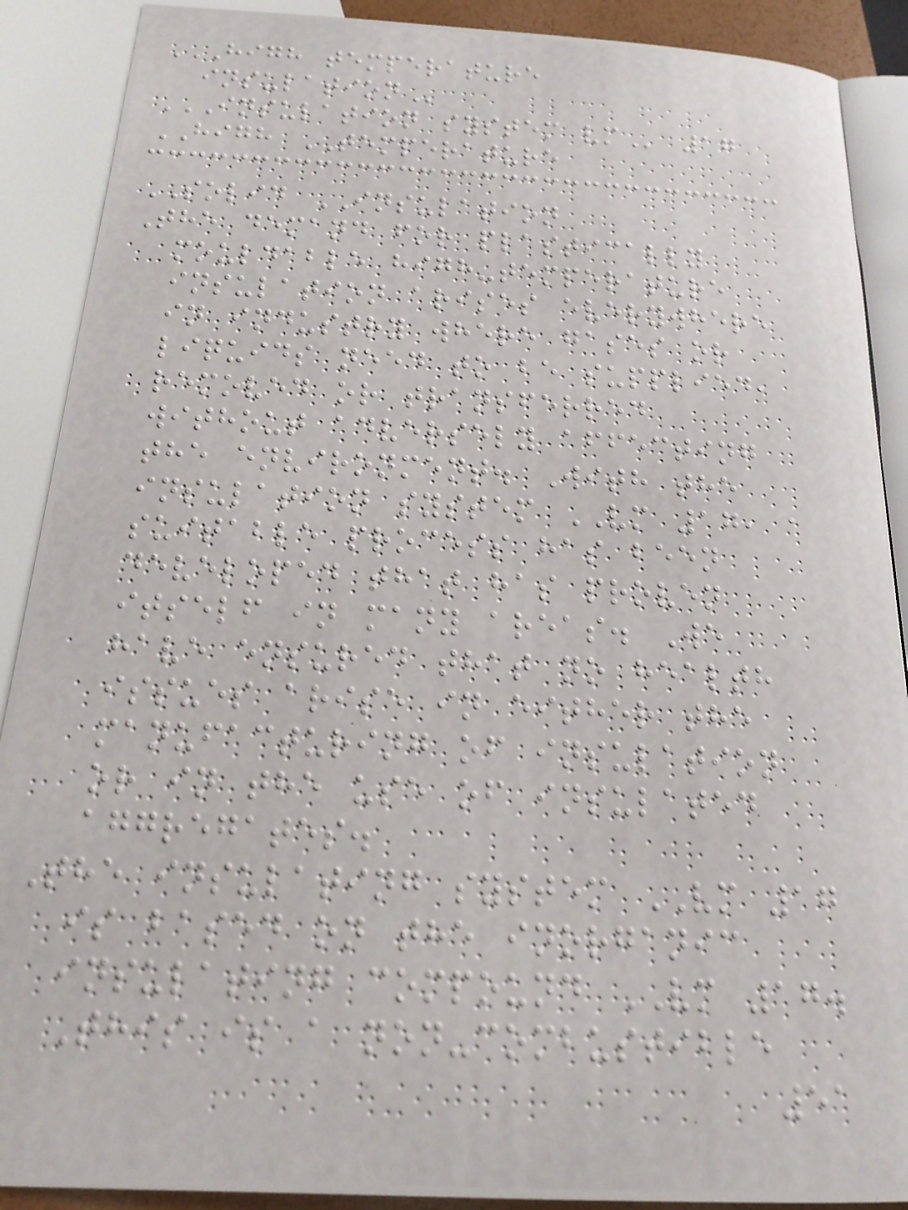HIGH TEMPERATURE
INSULATION
INSULATION SYSTEM VM 17
HIGH TEMPERATURE
SOLID INSULATION
The demand for plastically
mouldable high-temperature
insulation arises everywhere
in industry where gases or
liquids need to be supplied,
removed or transferred
without adversely affecting
the environment. With the
insulation system VM 17, a
suitable process has been
developed that has proven
itself in many areas. We
have ensured that no health
issues arise in either the
manufacturing of insulation
or in the use of insulated
aggregates.
The insulating system VM 17
is based on the inorganic
insulating compound VM 17.
This is a non-combustible
51
